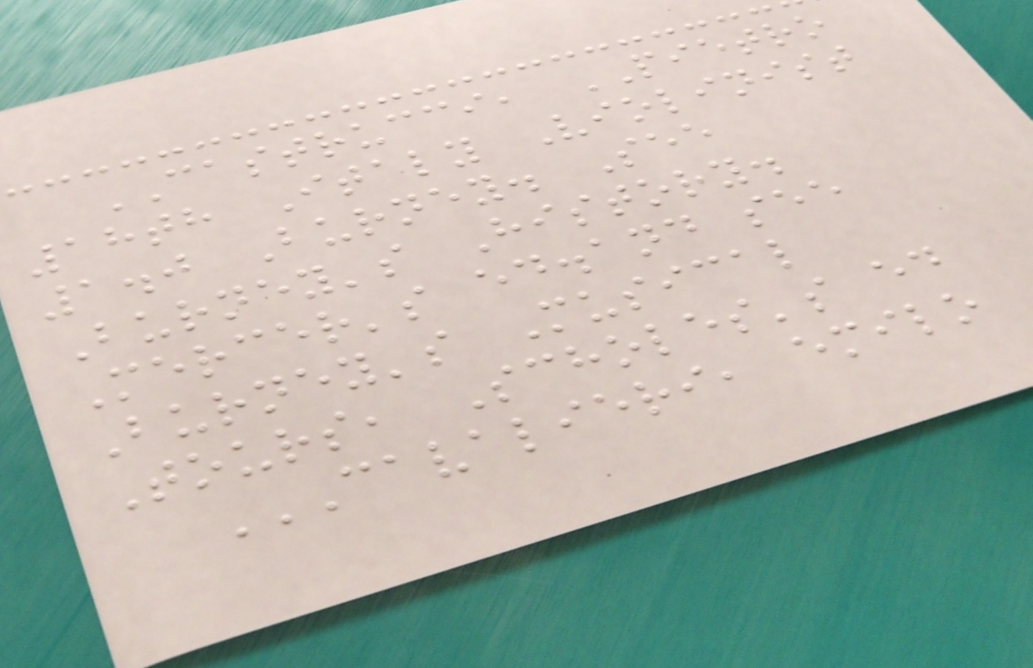CASTRUCCI, PIETRO
18th Italy Violinist
1.0 Burney. See
Burney's History.
Mercer's ed.and see
Burney's Musical
Tours, Scholes's ed
CAVALIERI, EMILO
